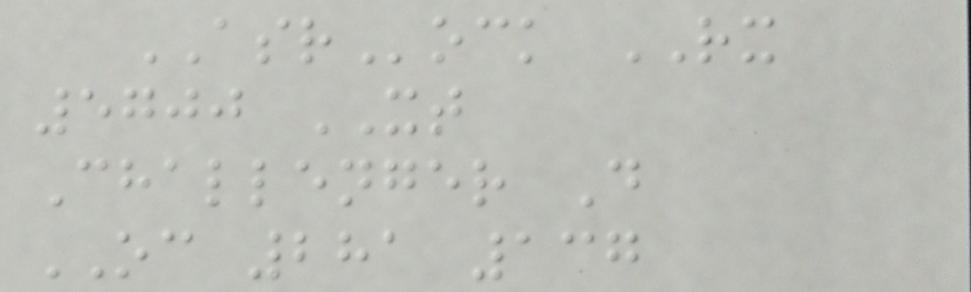ASRock RX
5700 XT
Challenger D
OC 281 137
